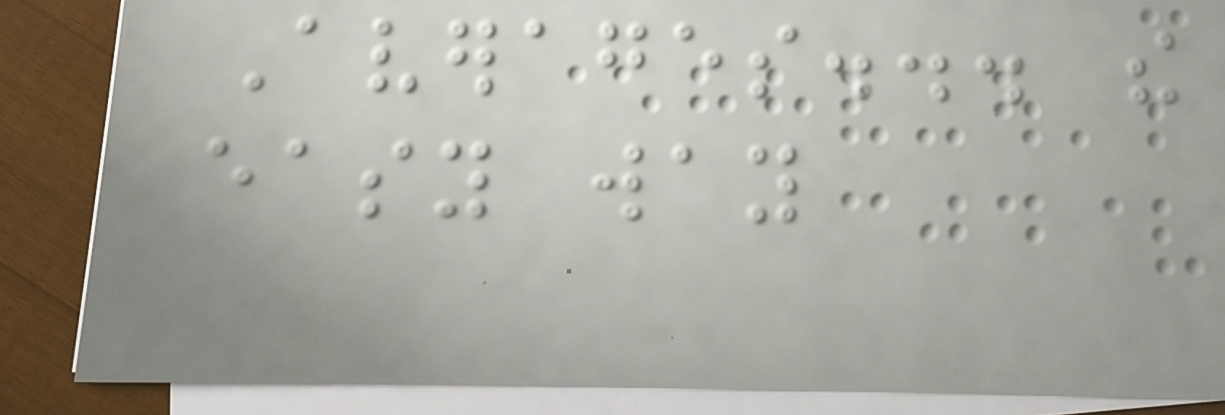Averages... the
easy way
